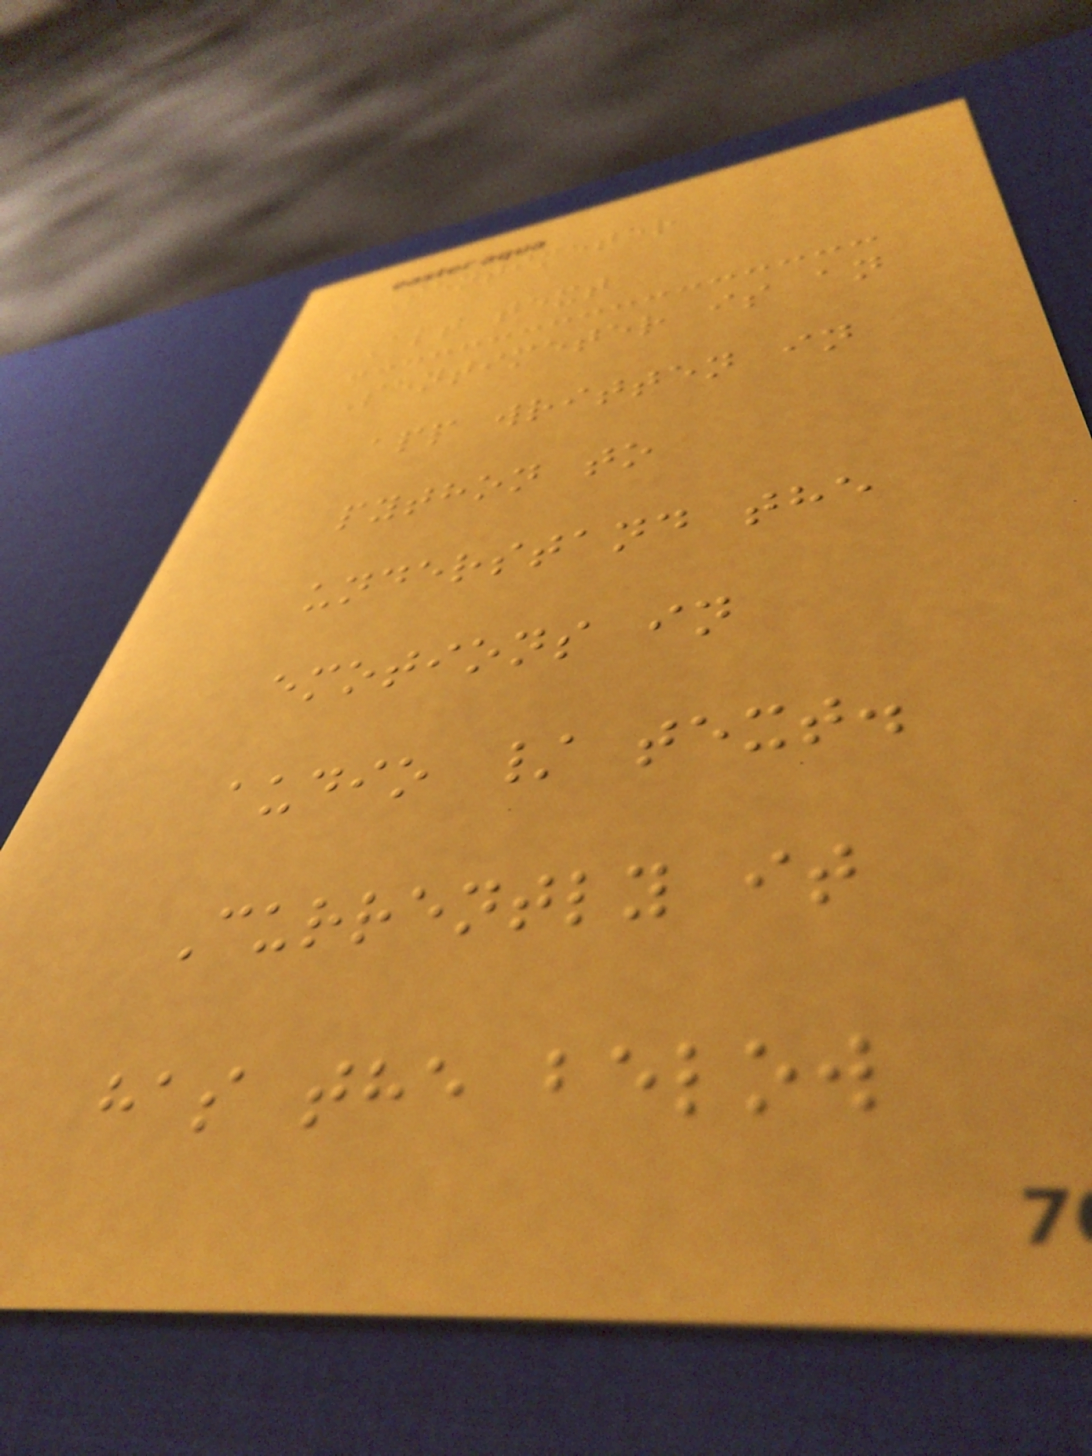Sentimeter
Alt text
Sentimeter is an
app written in
python to
understand the
emotions in
audio / text.
Currently it
has the below
